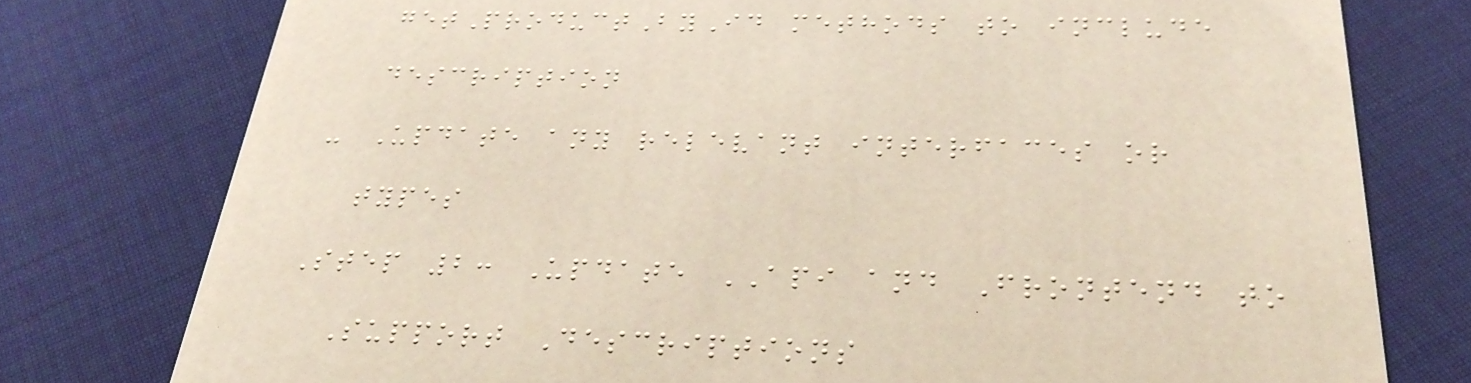getProductById methods to include
description
- Update any relevant interfaces or
types
Step 2: Update API and Frontend to
Support Descriptions
